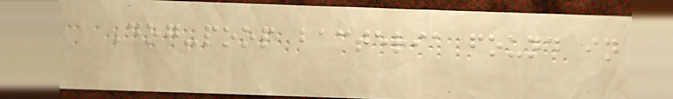Dog-poop bacteria found in
